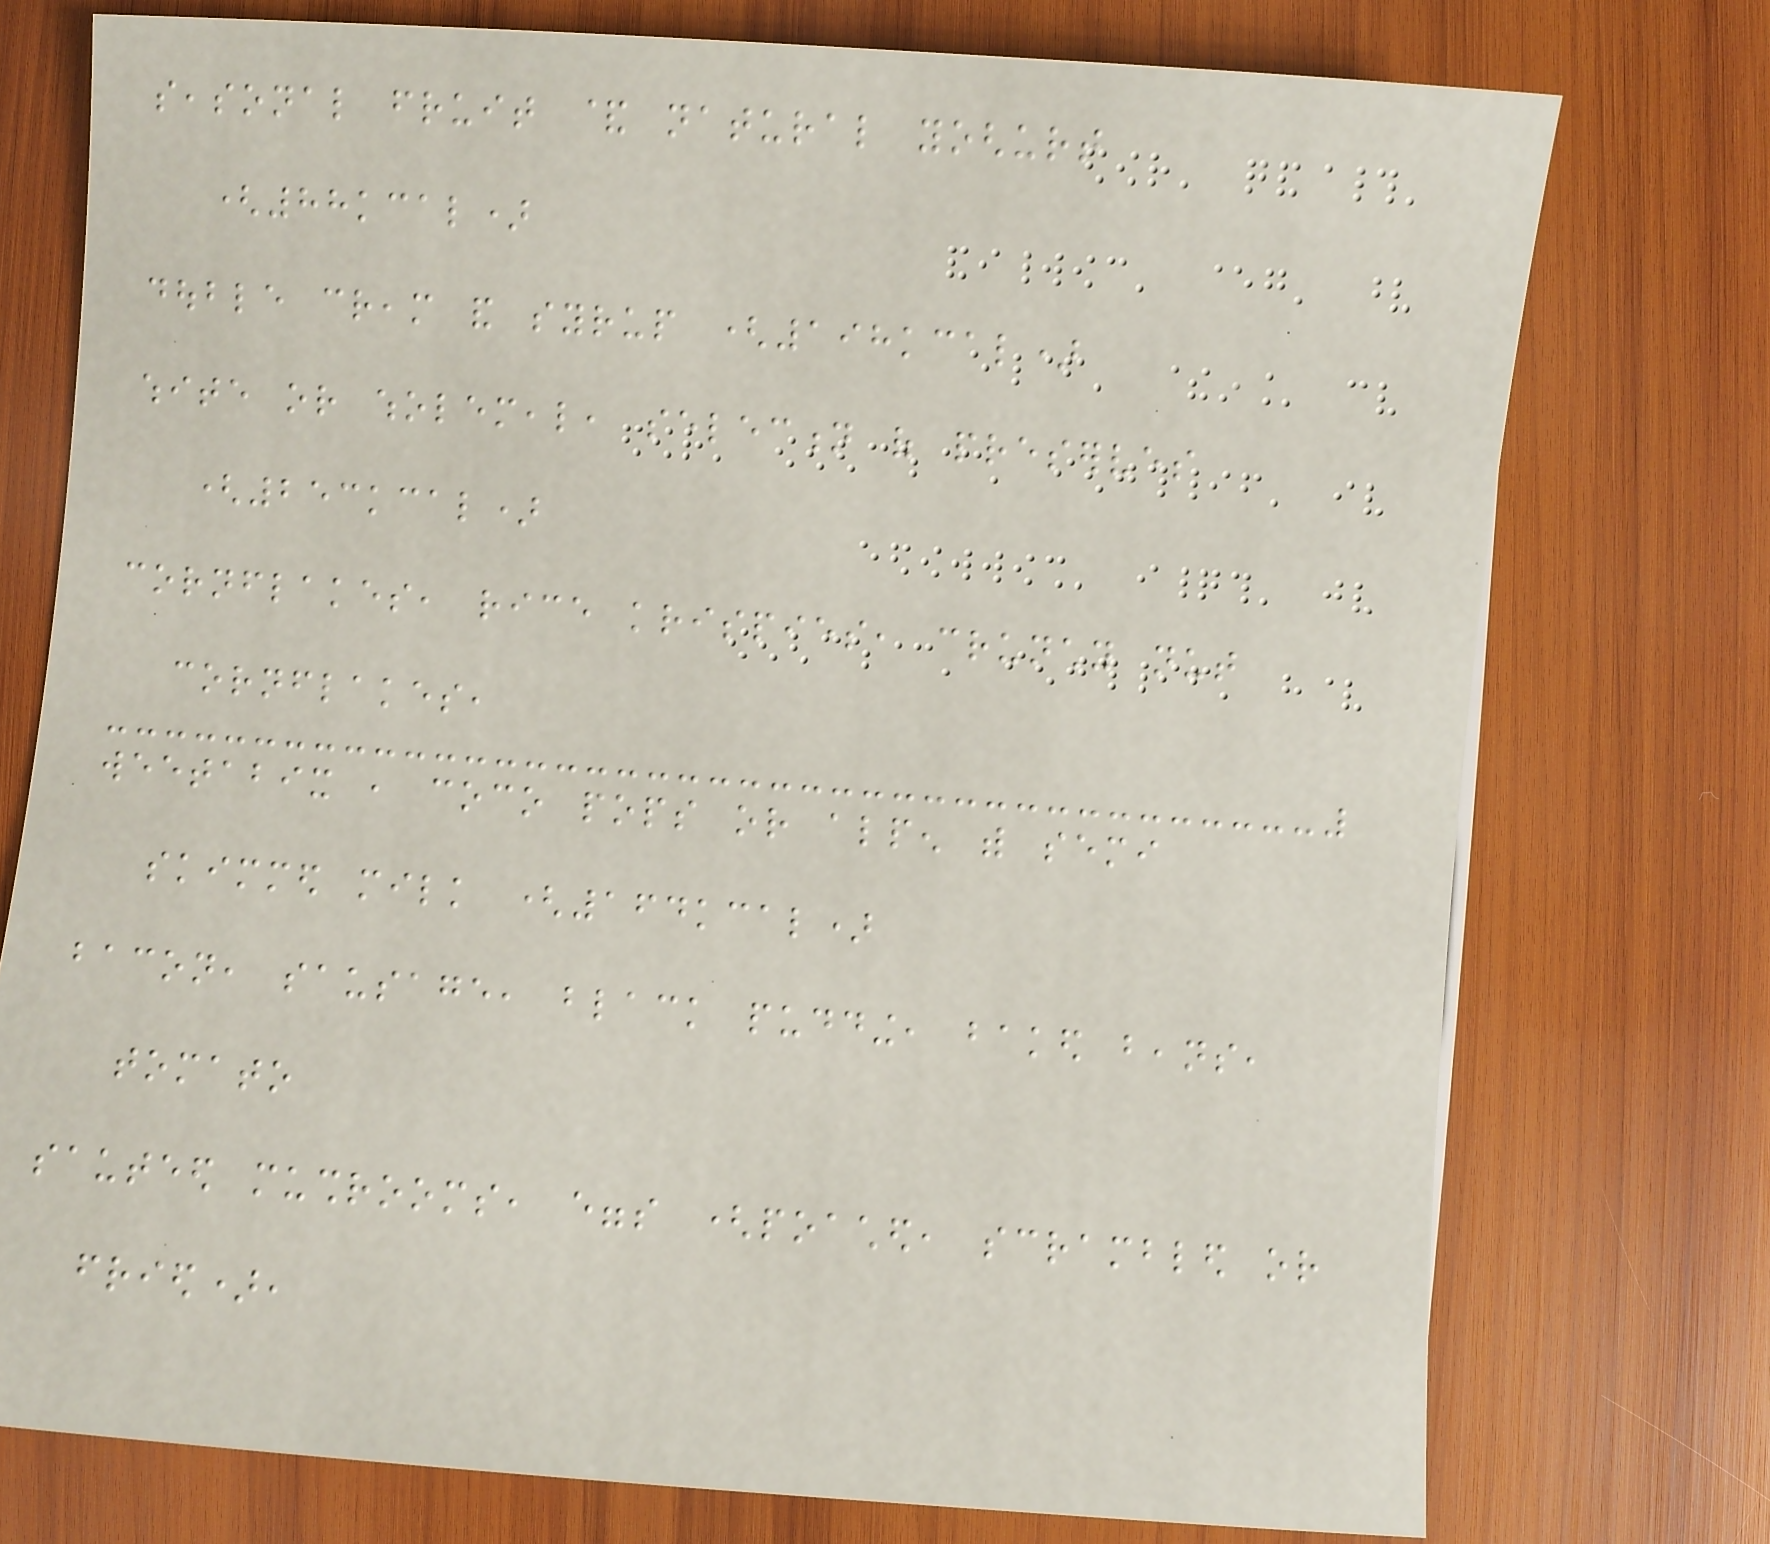seasonal fruit & natural yoghurt
(88kcal)
double cream and syrup (198kcal)
white or wholemeal, selection of preserves
(253kcal)
cornflakes, rice krispies, crunchy nut
cornflakes,
weetabix , coco pops or alpen with semi
skimmed milk (164kcal)
bacon, sausage, black pudding, baked beans,
tomato
sauteed mushrooms, eggs (poached, scrambled or
fried),
